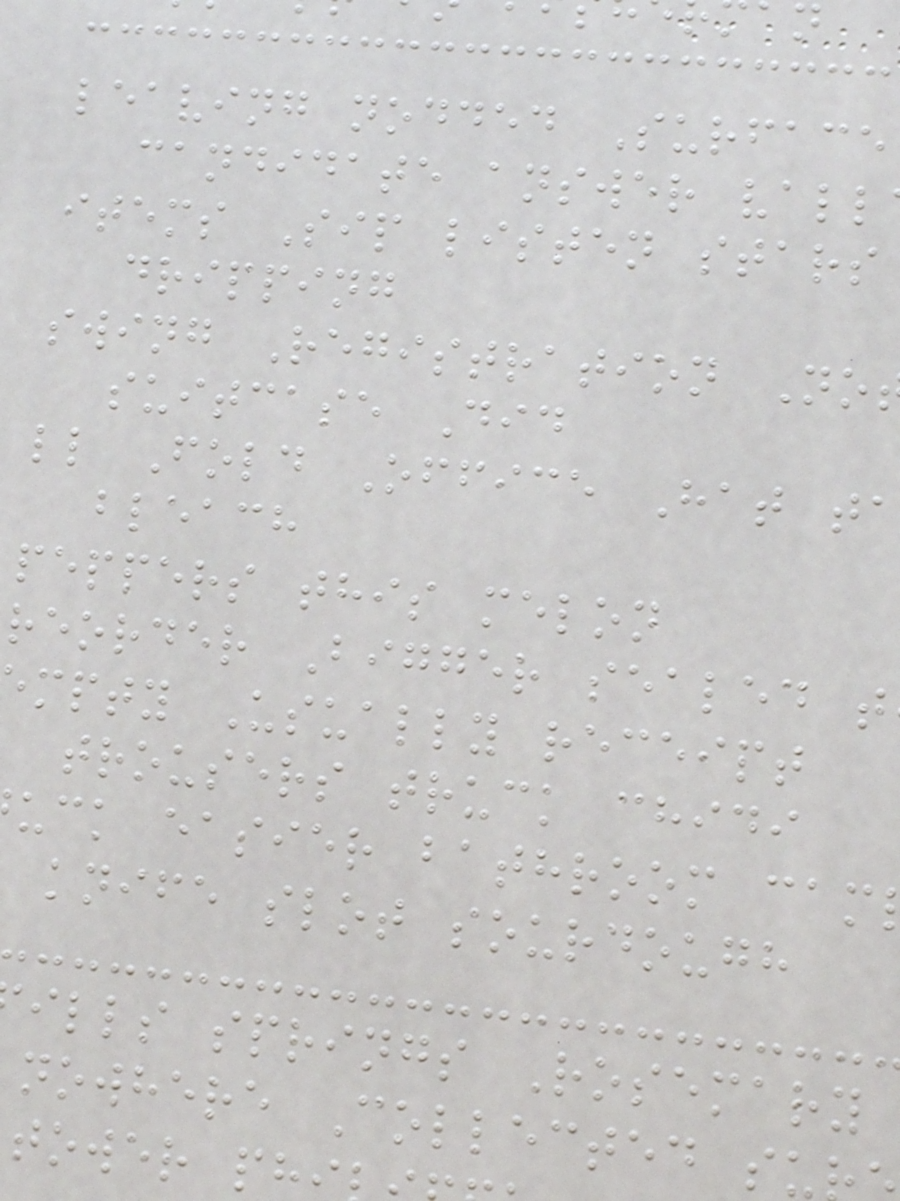leaving nodded Surface
candidate answer vall
items Sip listen stars
dripping
swing Registration No
suitcase Did
ll Fold Office Hat t
bleach
peppers this melon
reorder Bigger sealed t
mpty Usually receipt
trousers truck chidi
uck easier bathroom cam
knife slot sourdough
ills springs Rosemary
nowhere Collected su
tower ph
